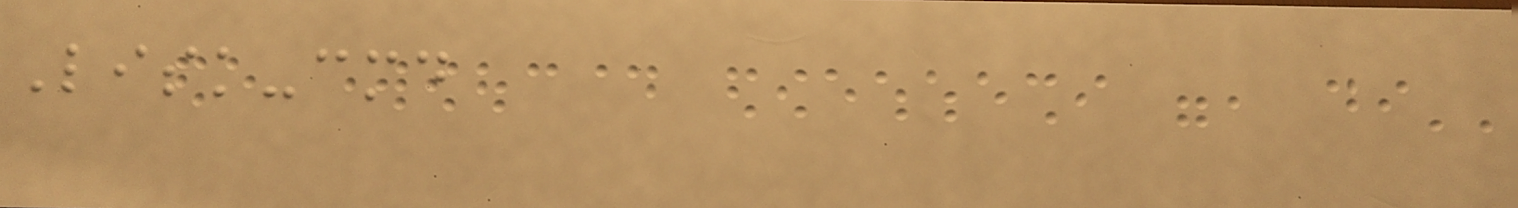Lisk-cmd
